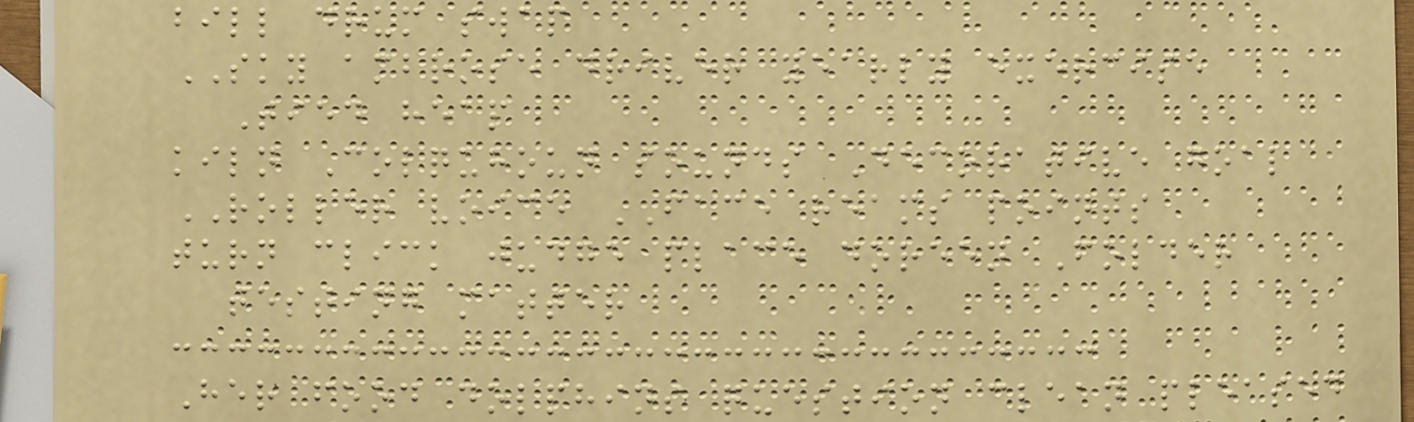bill drum swap
SKY ambrose driver yearly exercise
Tied heap
kiln Colquhoun sounds Decorative goal
ROLLER voice FACE reams points
turn click judge place doreen Folder
testing matter
Her food dolphins question clean pleased
